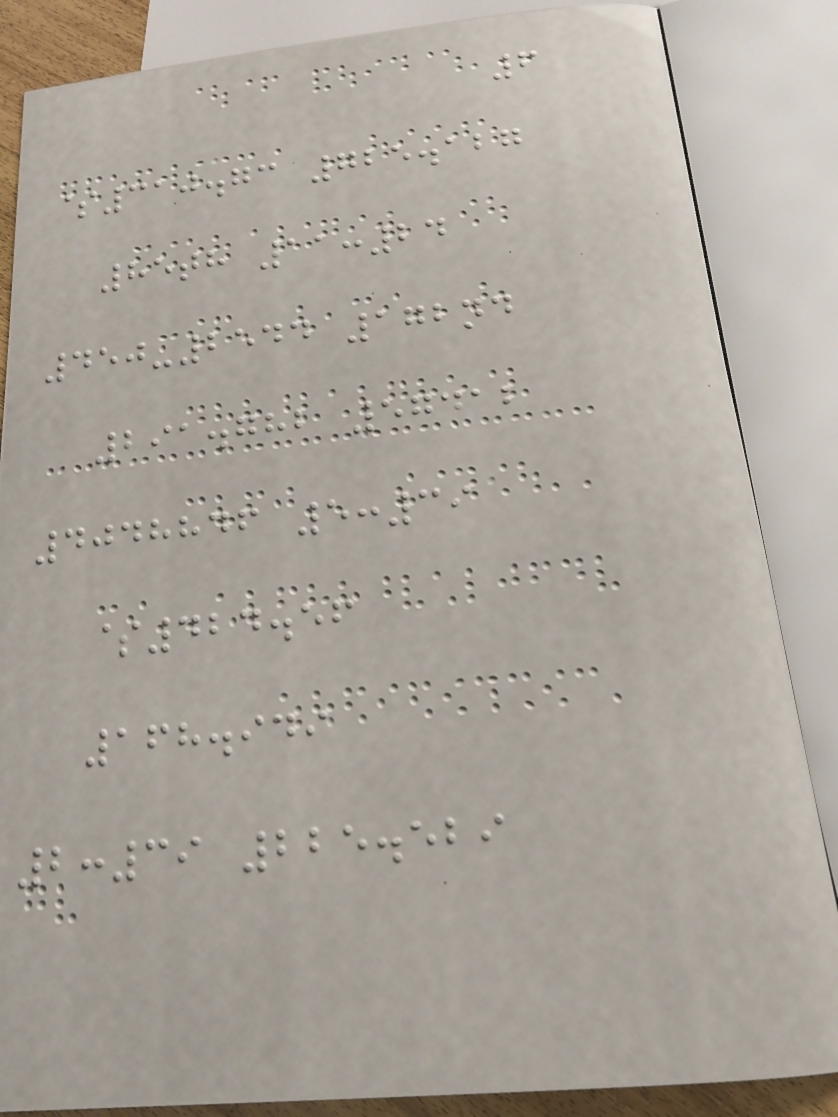6
$310.73 725.127
85th 11:24
450-2544 172nd
291.782 57412
4048846 5:39
$424.56
168.949
2:39 225.529
